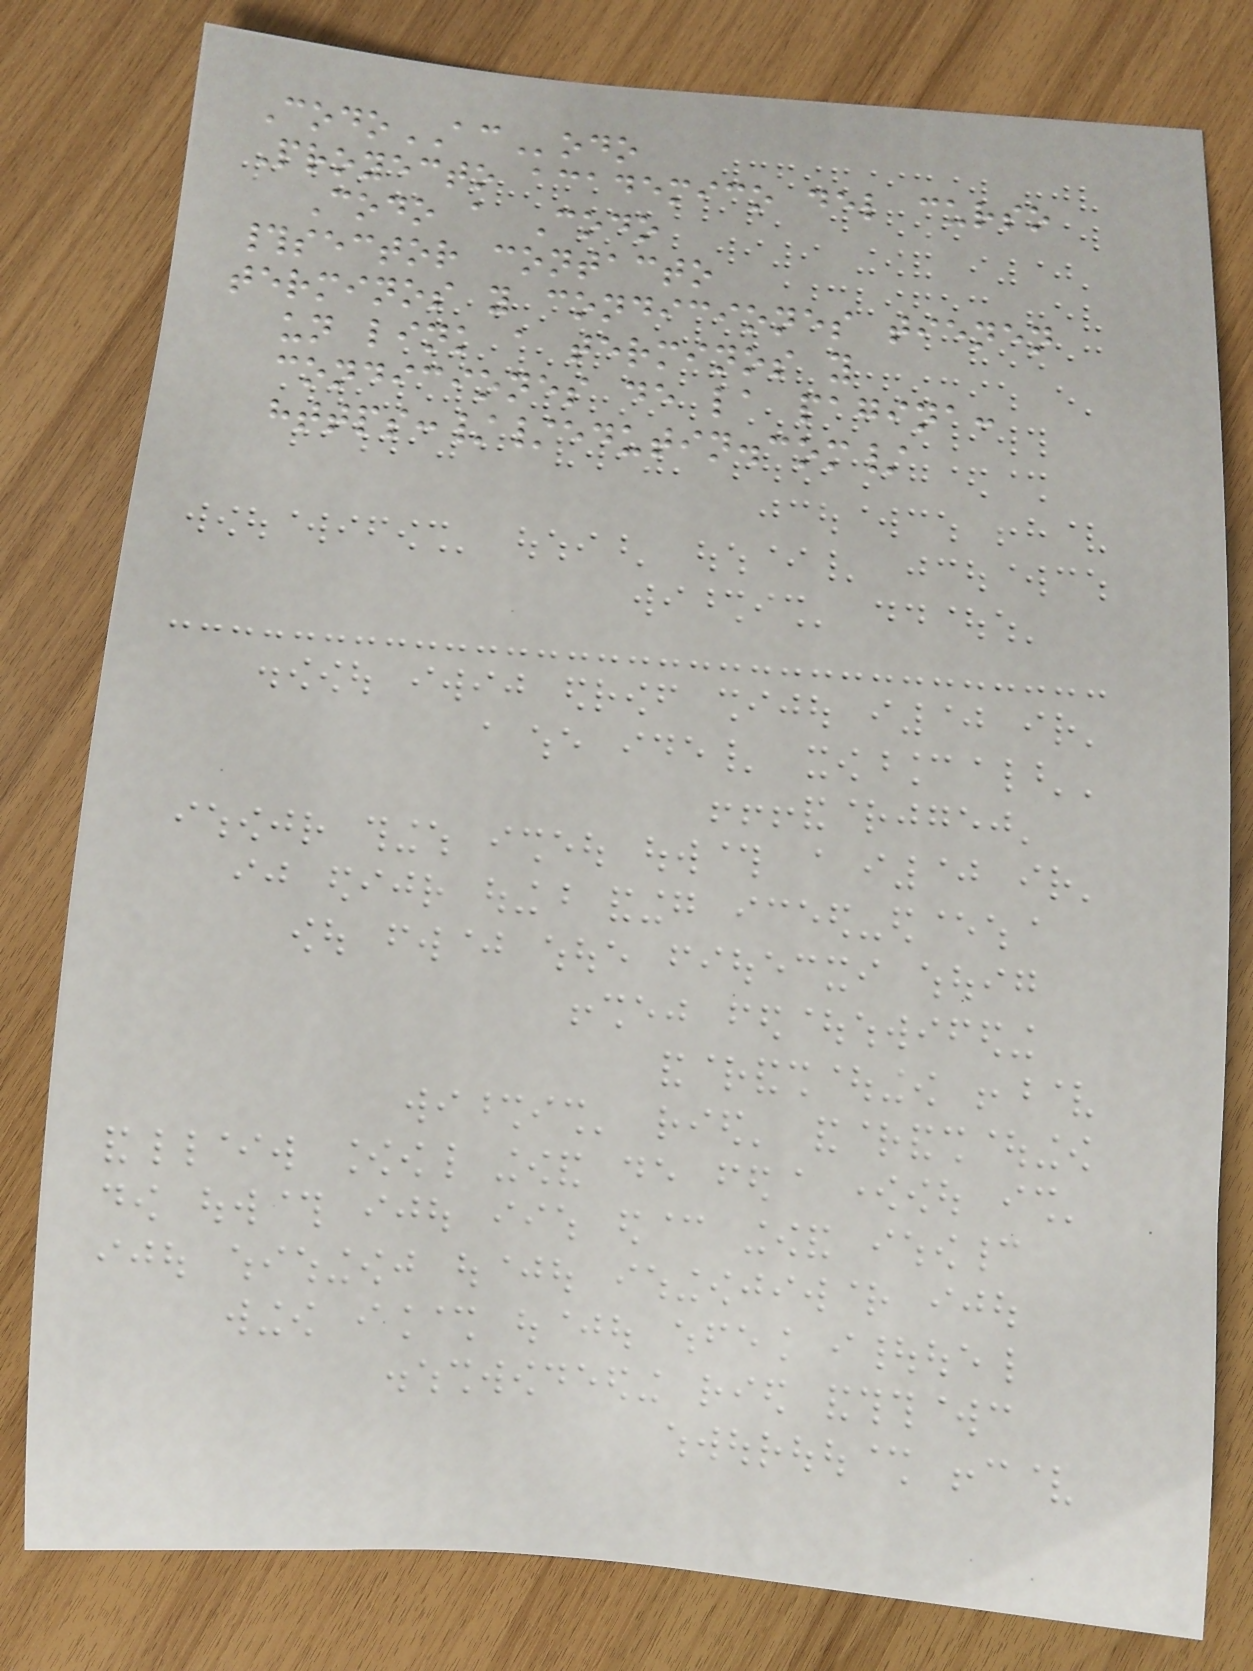CodoACodo
Proyecto academico del curso
Codo a Codo
#sector contacto
terminos y condiciones tienen
un link a terminos y
condiciones de la pagina:
https://edutin.com/
